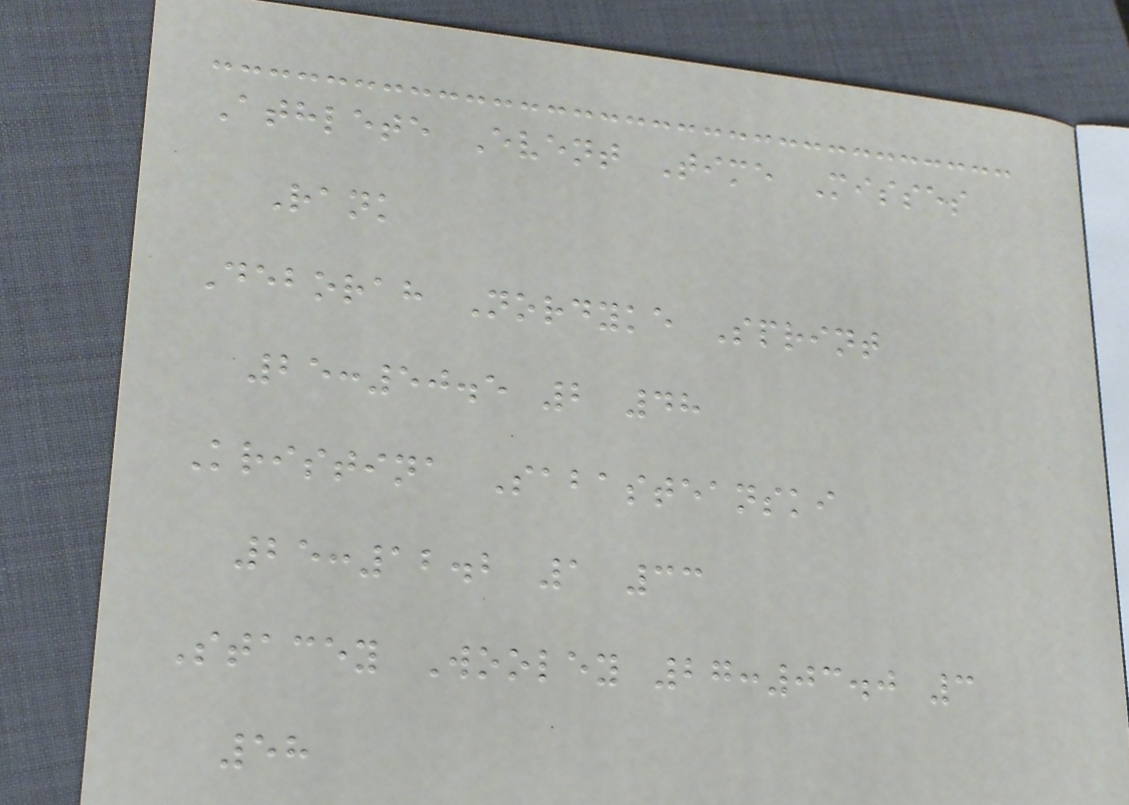Athlete Event Time Misses
Rank
Deborah Nordyke Sprint
25:50.5 2 48
Kristina Sabasteanski
25:12.2 1 33
Stacey Wooley 27:03.0 3
58
